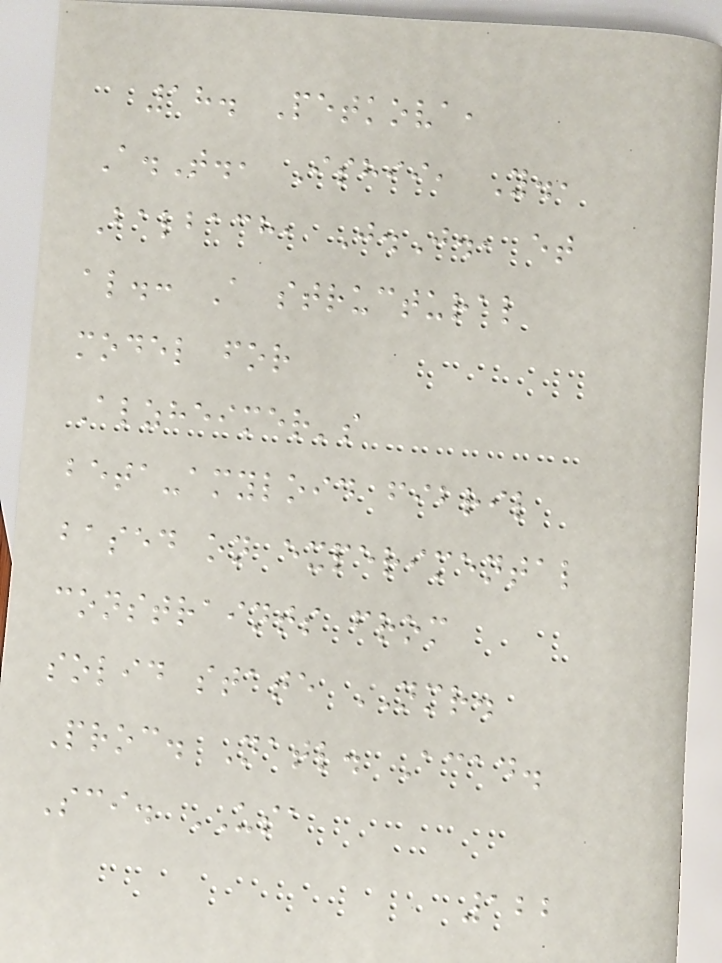18. Petkova,
A.T., Ishii, Y.,
Balbach, J.J., et
al.: A structural
model for
Alzheimer's
beta-amyloid fibril
based on experimental
constraints from
solid state NMR.
Proc. Natl. Acad.
Sci. USA
122
